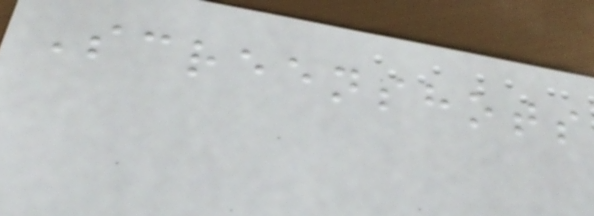Screenshots
